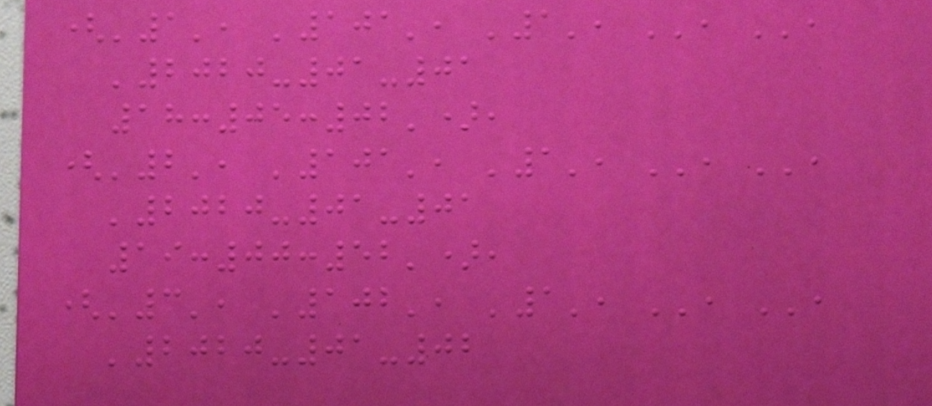('1', '101', '1', '', '',
'2020-01-01
18:05:02'),
('2', '101', '1', '', '',
'2020-01-01
19:00:52'),
('3', '102', '1', '', '',
'2020-01-02
